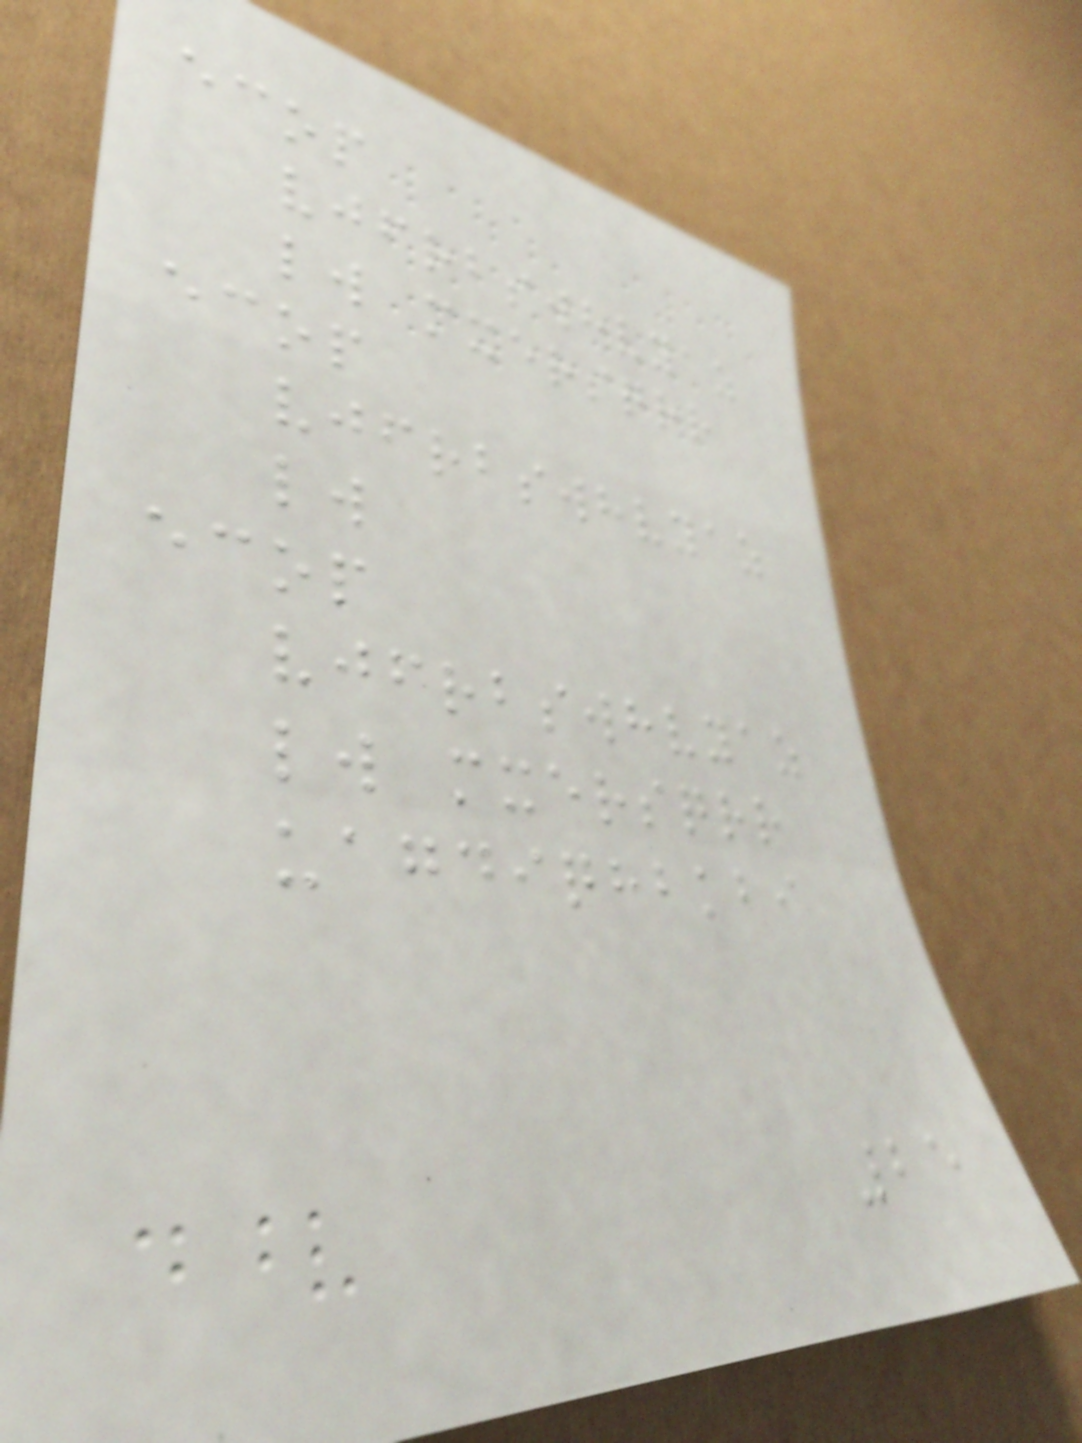ecop
vjfrbswhvyaz
lw mxersqrr
ecop
vjfrbswhvyaz
lw
ecop
vjfrbswhvyaz
lw mxersqrr
uagdiqhbkbi
25
